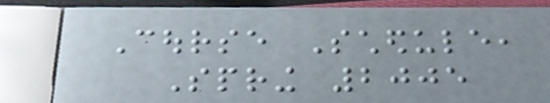Course Schedule,
Spring 2005
